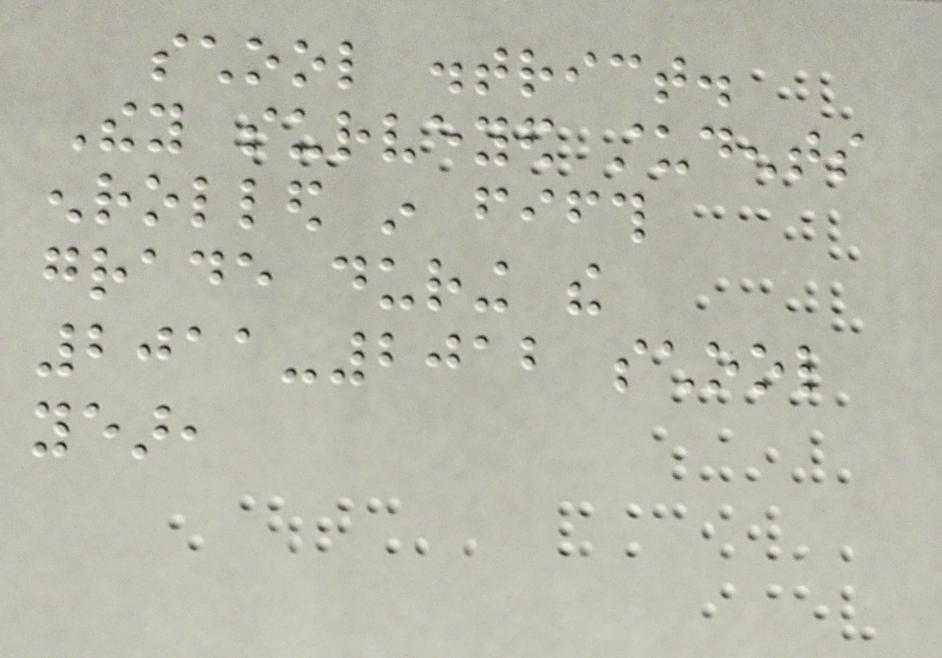school district.
They surveyed students
enrolled in fifth
grade during the
2011-2012 school
year,
